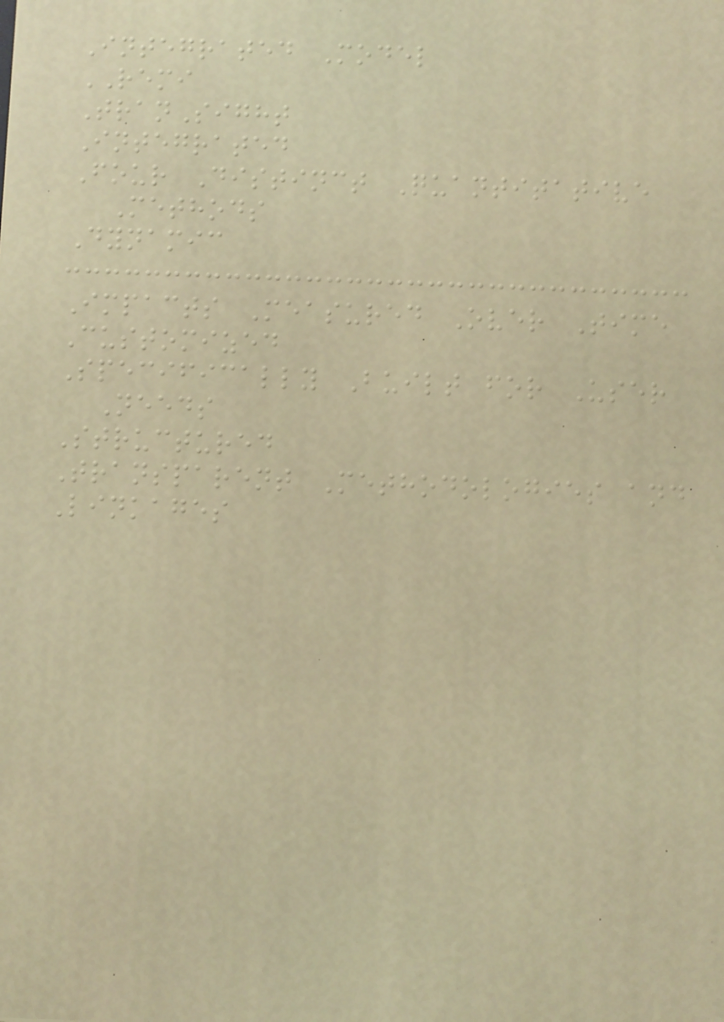Integrated Model
REMI
TranSight
Integrated
Four Distinct Quantitative
Methods
Dynamic
Impacts Measured Over Time
Customized
Specifically Built for User
Needs
Structured
Transparent Methodologies and
Linkages
